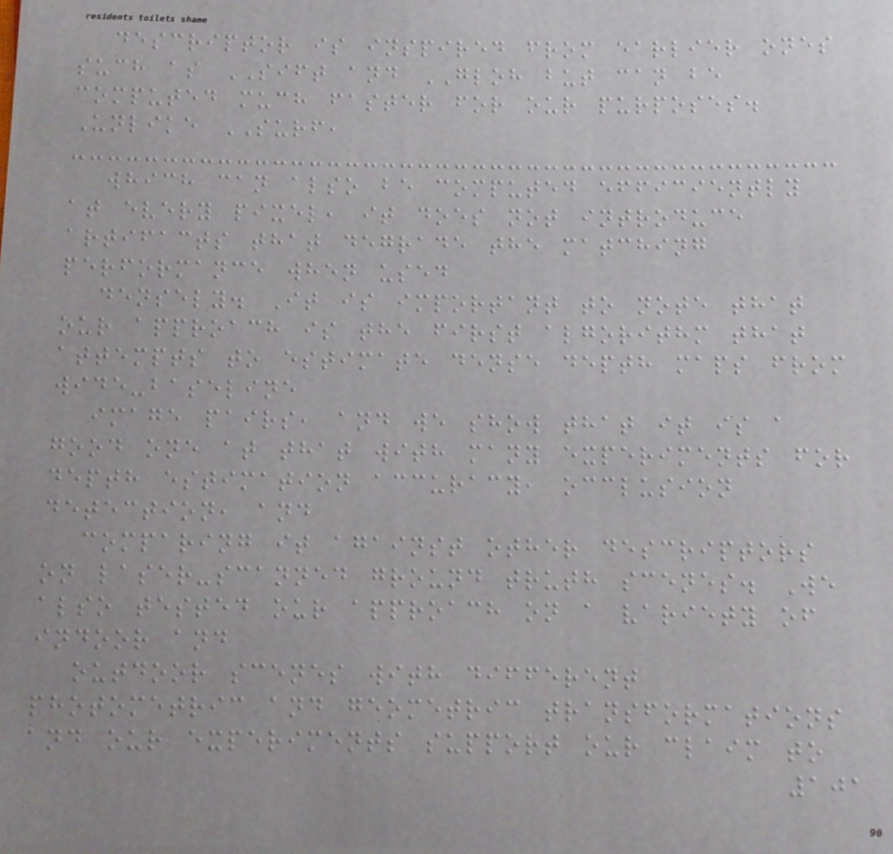descriptor is inspired from earlier ones
such as SIFT and GLOH but can be
computed much faster for our purposes.
Unlike SURF,
which can also be computed efficiently
at every pixel, it does not introduce
artifacts that degrade the matching
performance when used
densely. It is important to note that
our approach is the first algorithm that
attempts to estimate dense depth maps from
wide-baseline
image pairs, and we show that it is a
good one at that with many experiments for
depth estimation accuracy, occlusion
detection, and
comparing it against other descriptors
on laser-scanned ground truth scenes. We
also tested our approach on a variety of
indoor and
outdoor scenes with different
photometric and geometric transformations
and our experiments support our claim to
101
